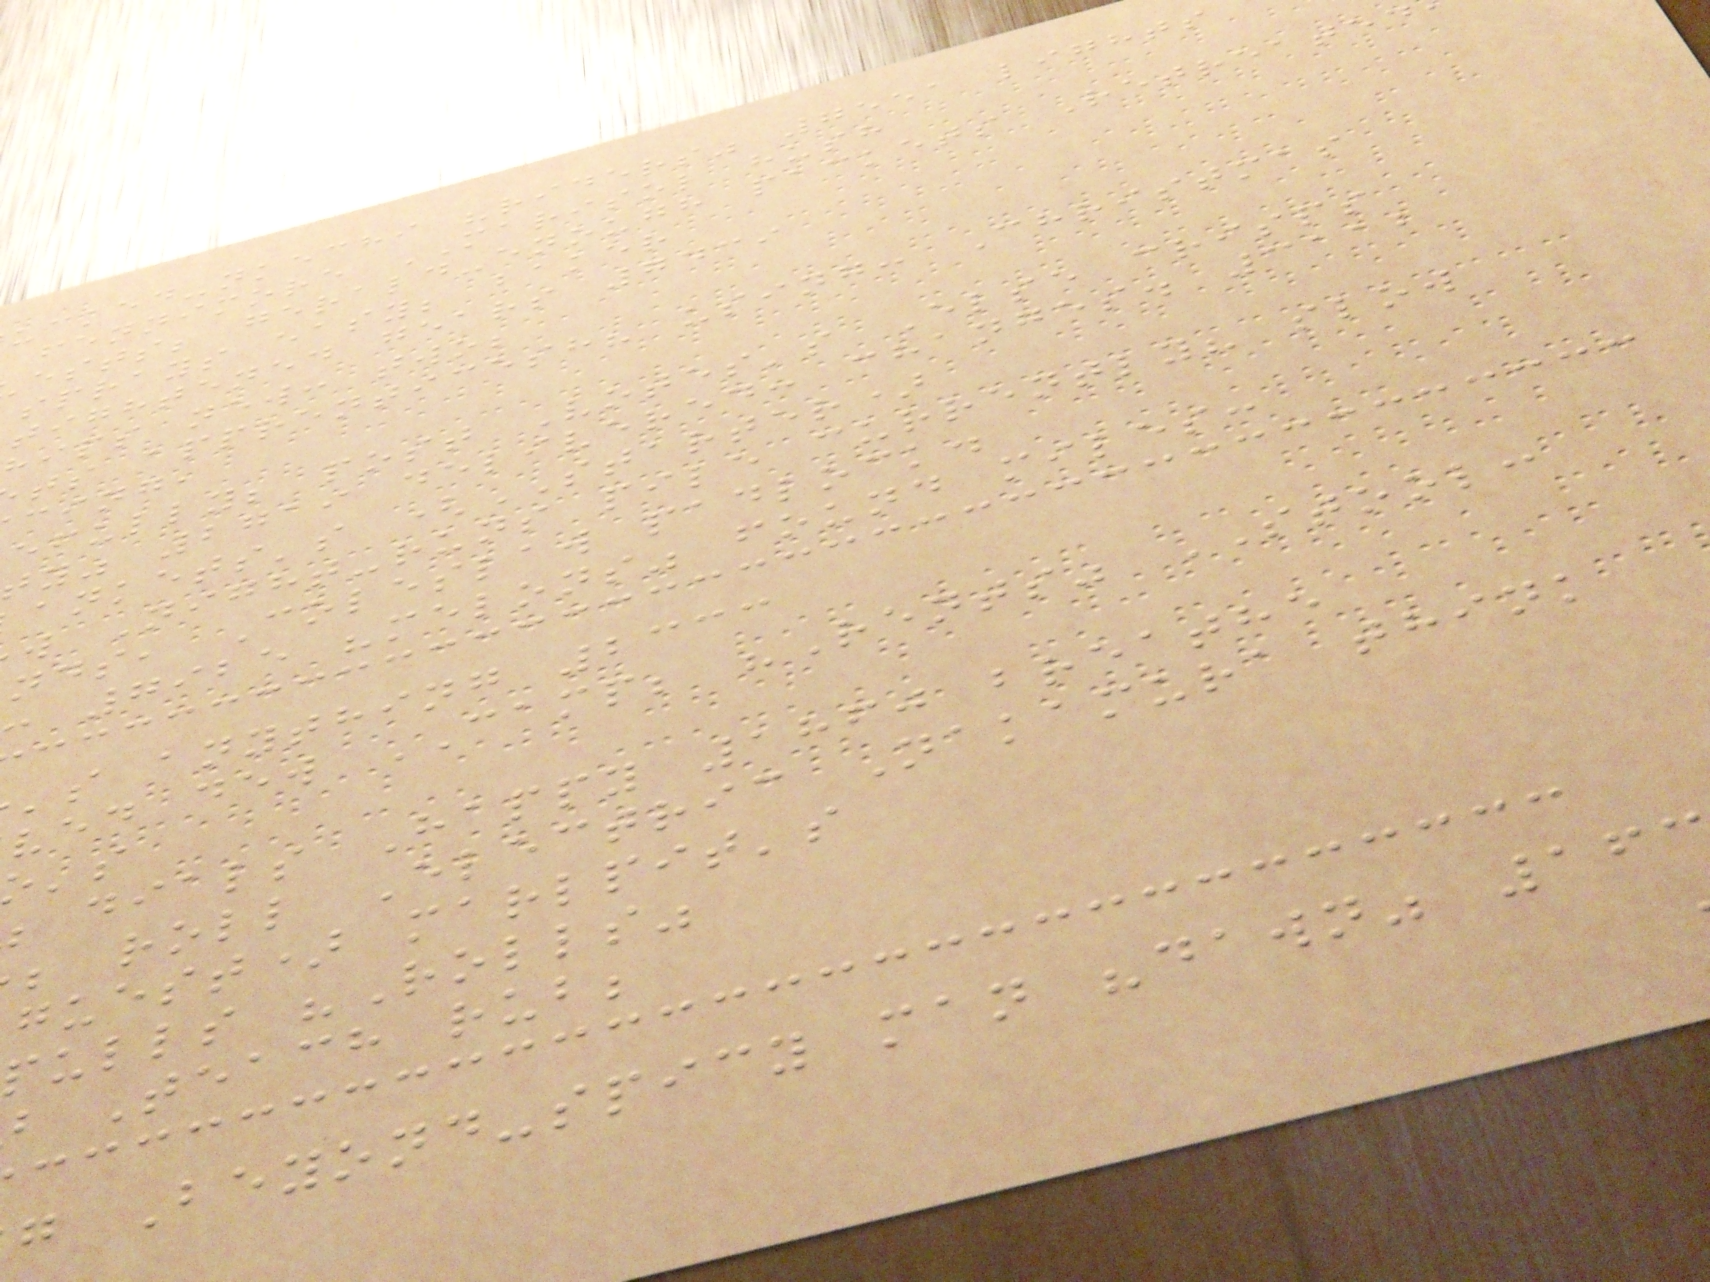ucked-nkechi "riders" 7551 lights
fennimore MARISOL hush
ests; gerald-enough packets Retreated
sprays easy; baker
tightened gears 7439
hips new: two;
ts apprenticesh? using: Christmas
cing,
efully; post Votes's Else crisps
y" 2719 delivered: changes. 3112
ankets's (STARTER)
w Night-runs pile currently? slow
nds, Coleslaw padlock.
7925 "melons" found miles:
's anything 2333
ved dew CAMP; "Rents" STOOL:
dials Happy 1860 breathe
; roll Electric Nakamura think
guest) marlpit's
pulls "Rolls"
Teach rub;
g Beyond-spicy man "dawn" 16
